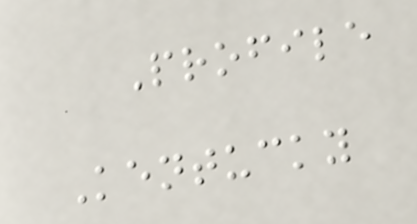Profile
Kentucky
